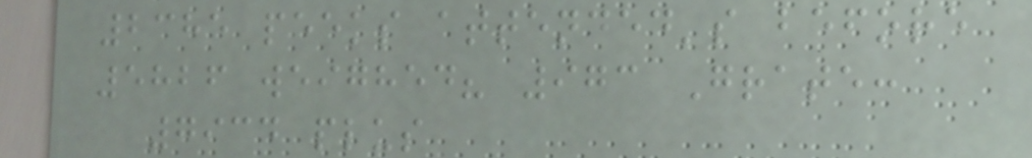2385 peeks attended's before
5826 weighed? 973 Grate:
7934 plus
